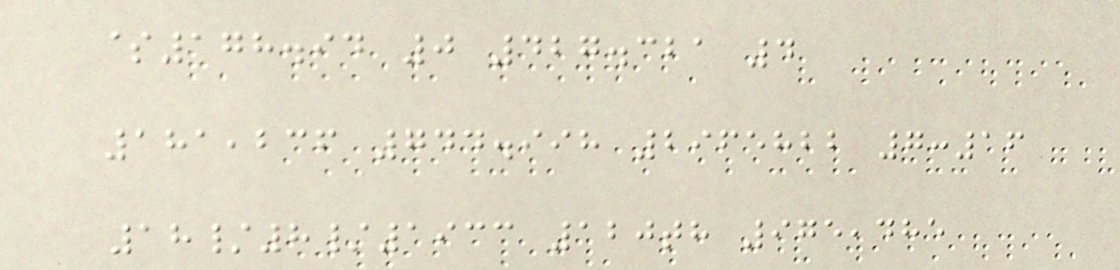$178.94 0 427.321 4
181,236 744.998 2965822 7:16
18/8/1933 120th 975,485
